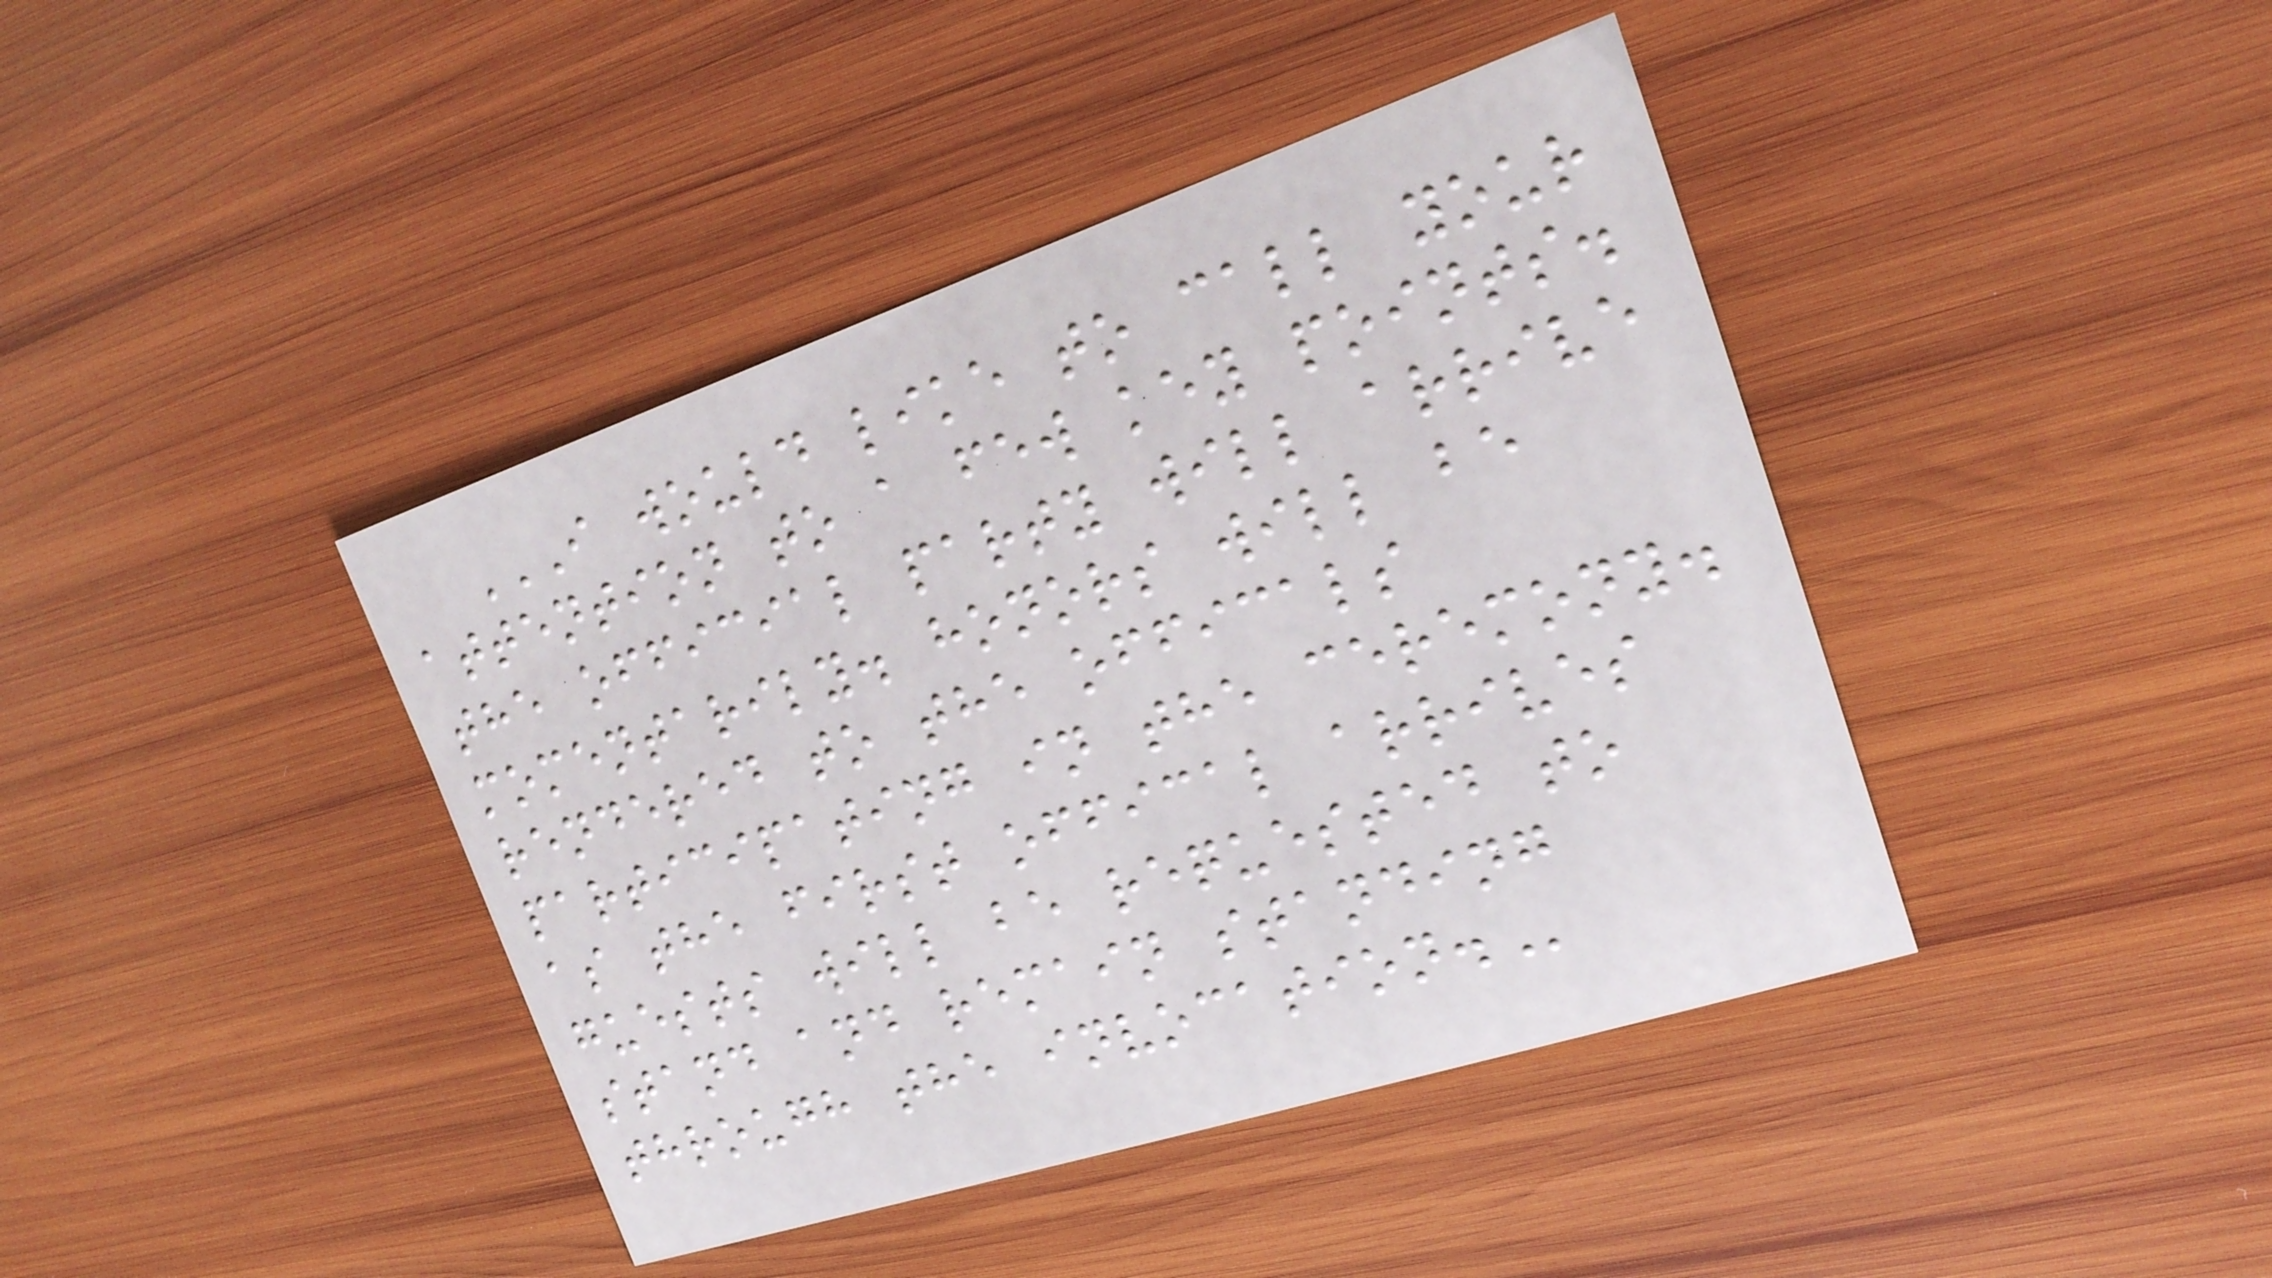I WOULD LIKE TO CALL YOUR
ATTENTION TO A FEW KEY POINTS.
THE OFFICIAL PARTY WILL ARRIVE
MOMENTARILY. HONORS WILL BE
RENDERED TO THE OFFICALS
PARTICIPATING IN THE CEREMONY.
AS THE FIRST OFFICAL ARRIVES
GUESTS WILL BE REQUESTED TO
STAND AND REMAIN STANDING
THROUGH THE INVOCATION.
